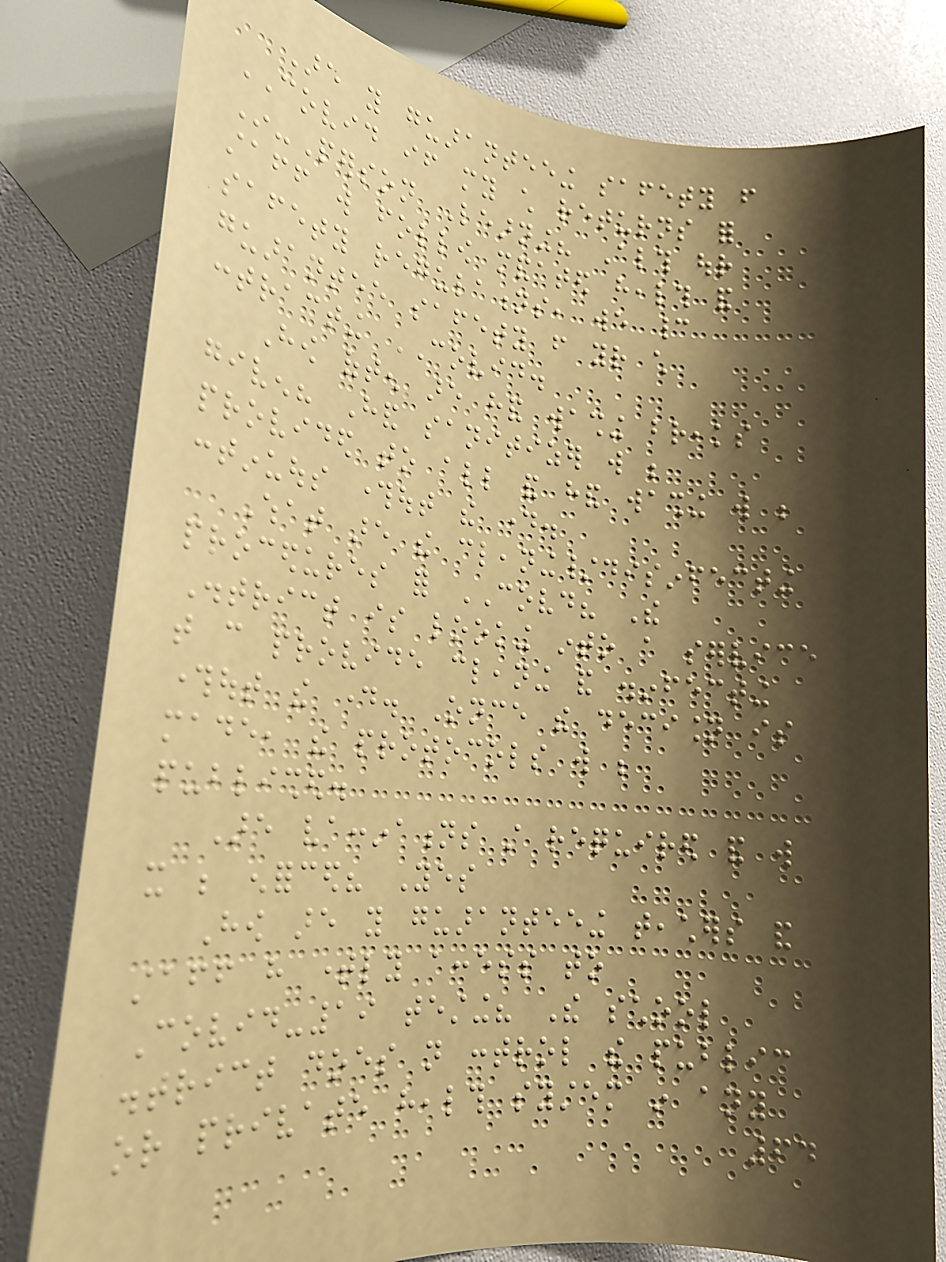Are you guaranteeing safety from
COVID if my child returns for
In-Person Learning? Although our
staff will follow mandated health and
safety regulations, we cannot
guarantee safety from your child
contracting COVID.
How often are hand washing breaks
given? Hand sanitizer will be
provided to all and hand washing will be
continuous throughout the day.
What are the cleaning/disinfecting
procedures for COVD? The
District is looking into a service
that can provide cleaning and disinfecting
throughout the day. Once the decision is
made, the protocols will be
published.
Are vaccinations still required and will
it be enforced? Yes
How are you guaranteeing teachers and
staff have timely access to
Covid-19 testing? The school
district does not control the public
or private health system in any
64
